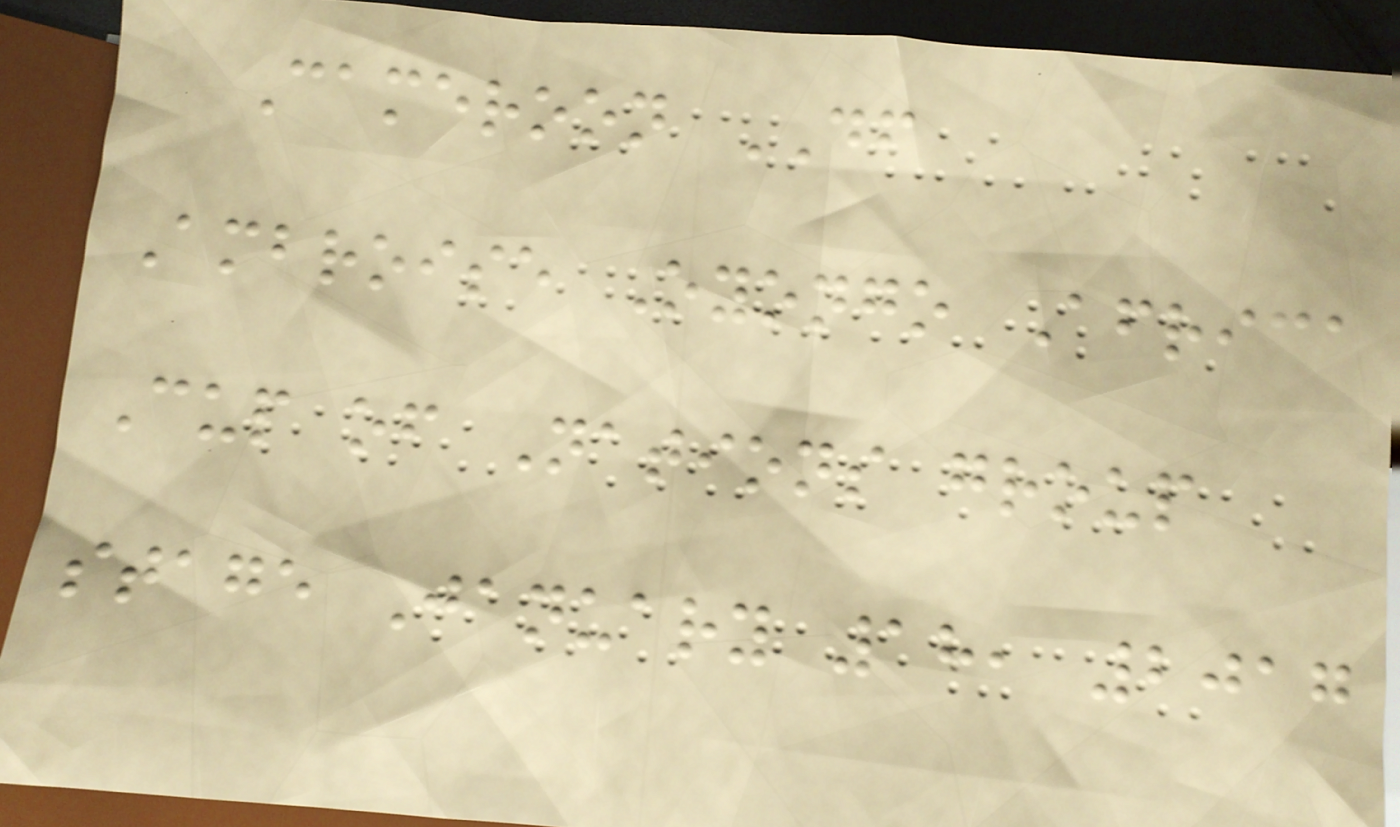Cameroon DF
Ambroise Oyongo Africa
Cup of Nations group
stage January 18, 2017
